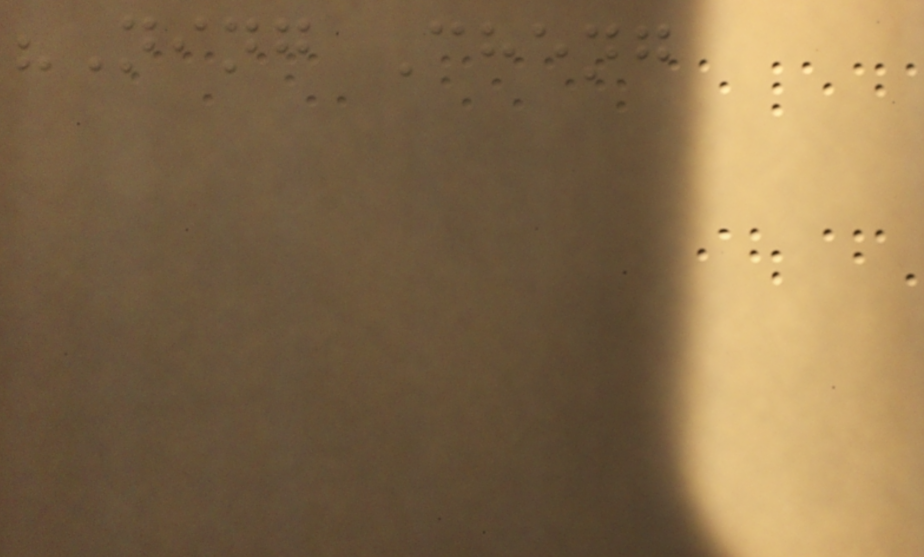"Ning Cheng
